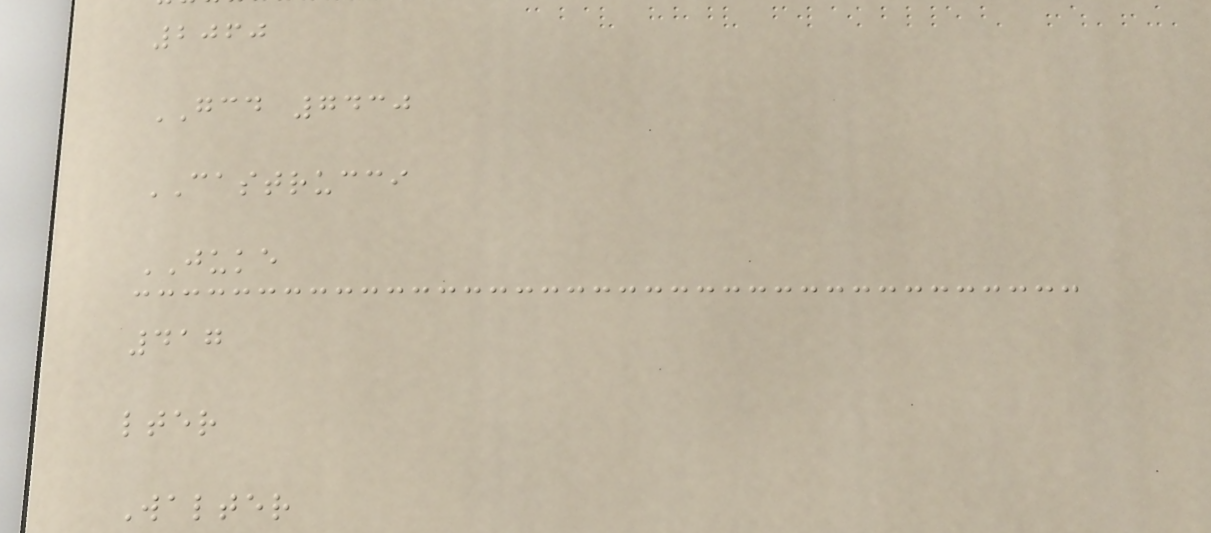2060
GCD 7430
CASTRUCCI
JUKE
417
lter
Walter
